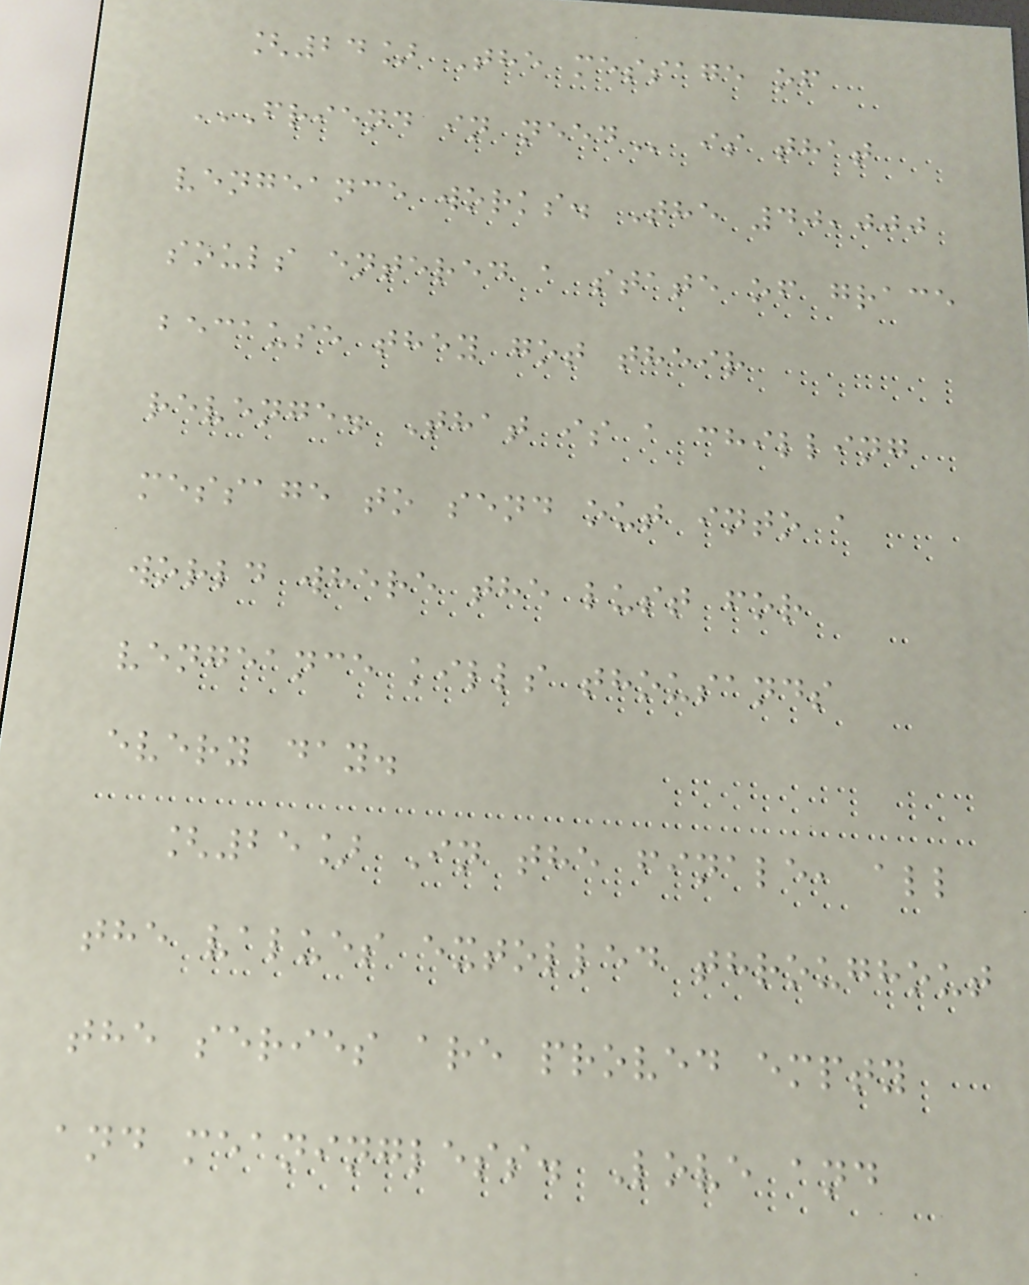[24] The message of
FRIEND IN NEED is that
vengeance works. The 40,000
souls entered a state of grace
because they got their
revenge. That is a chilling
message to send out into a
world where the lust for
vengeance kills thousands
every day.
[25] In the finale, all
the values extolled throughout
the series are proved empty
and meaningless. Love and
